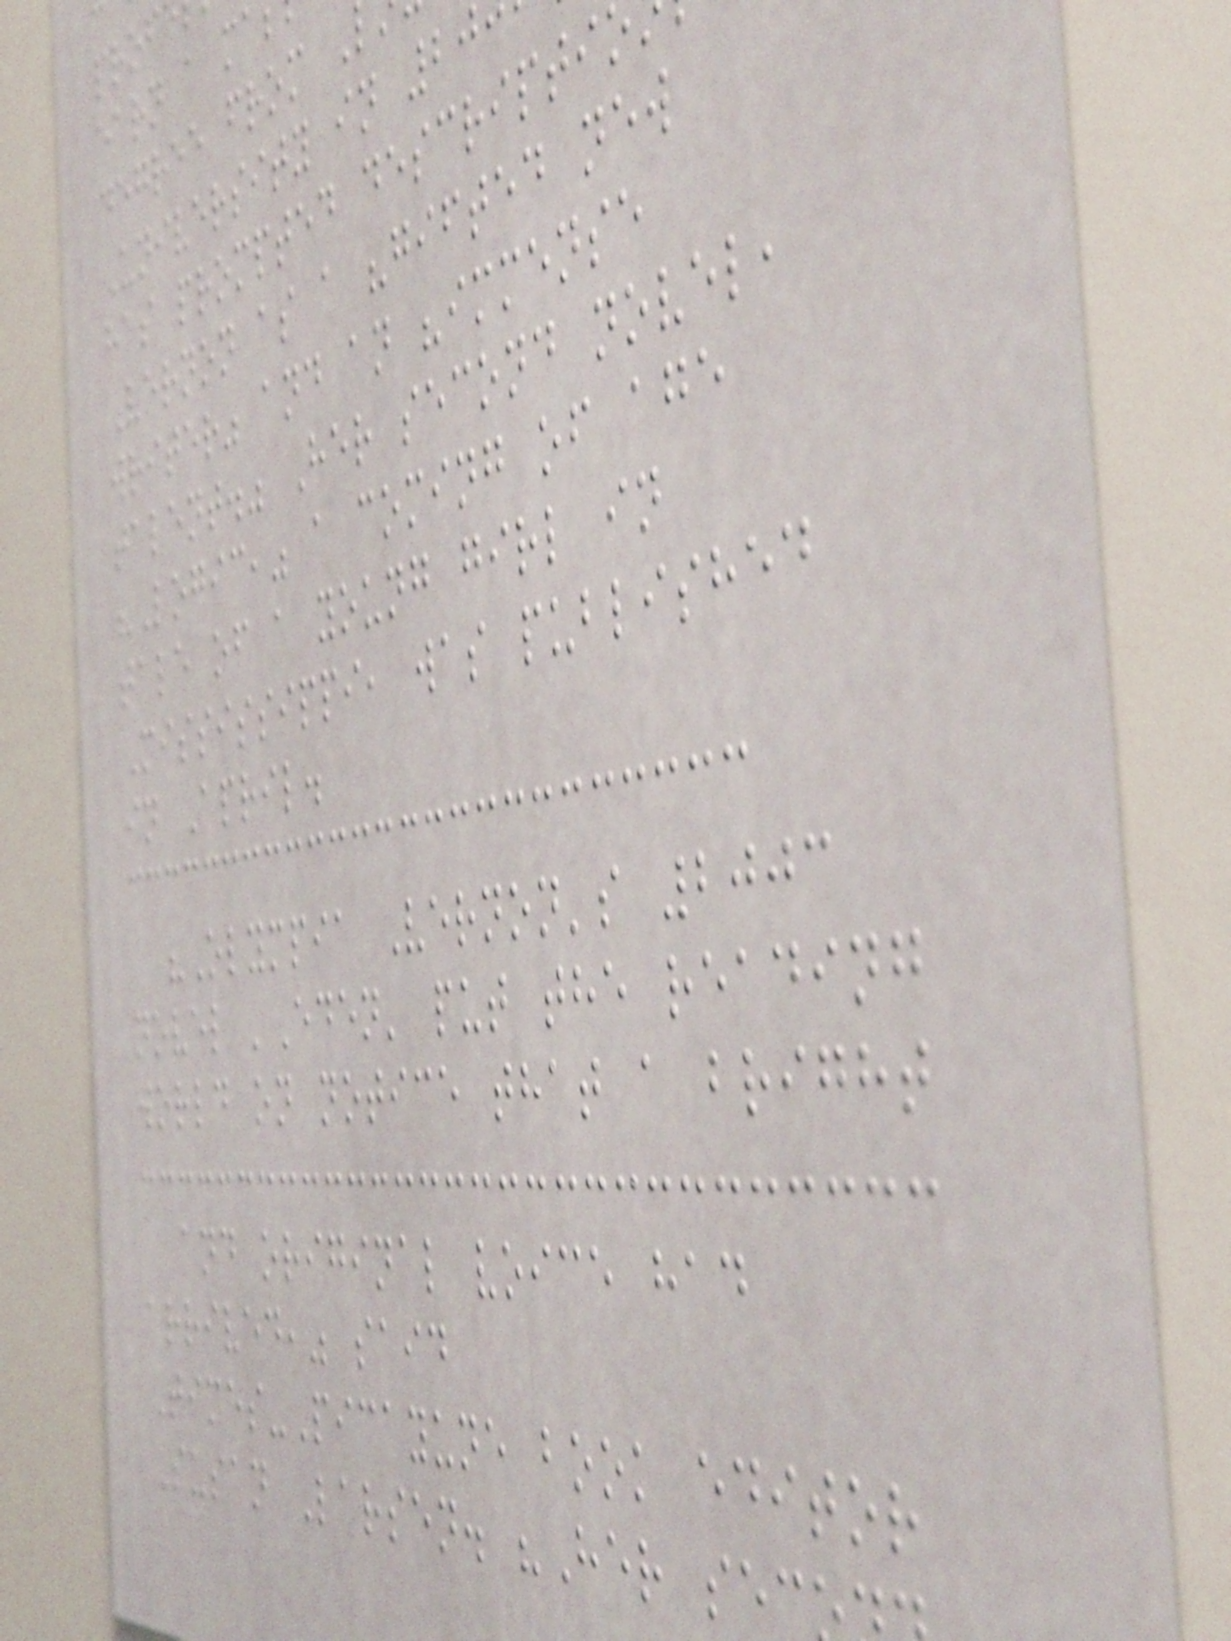earn a ma
degree from
University in 20
has prompted descripti
Vernon as a "gifted new
writer" and an "immense
talent." Her second novel,
"Logic," a coming of age
tale of a young girl in
Mississippi, was published
in April.
"Olympia Vernon's 2003
novel 'Eden' put the reading
world on notice that a bright
and original voice had
arrived," said
Times-Picayune book editor
Susan Larsen. "Her sec
